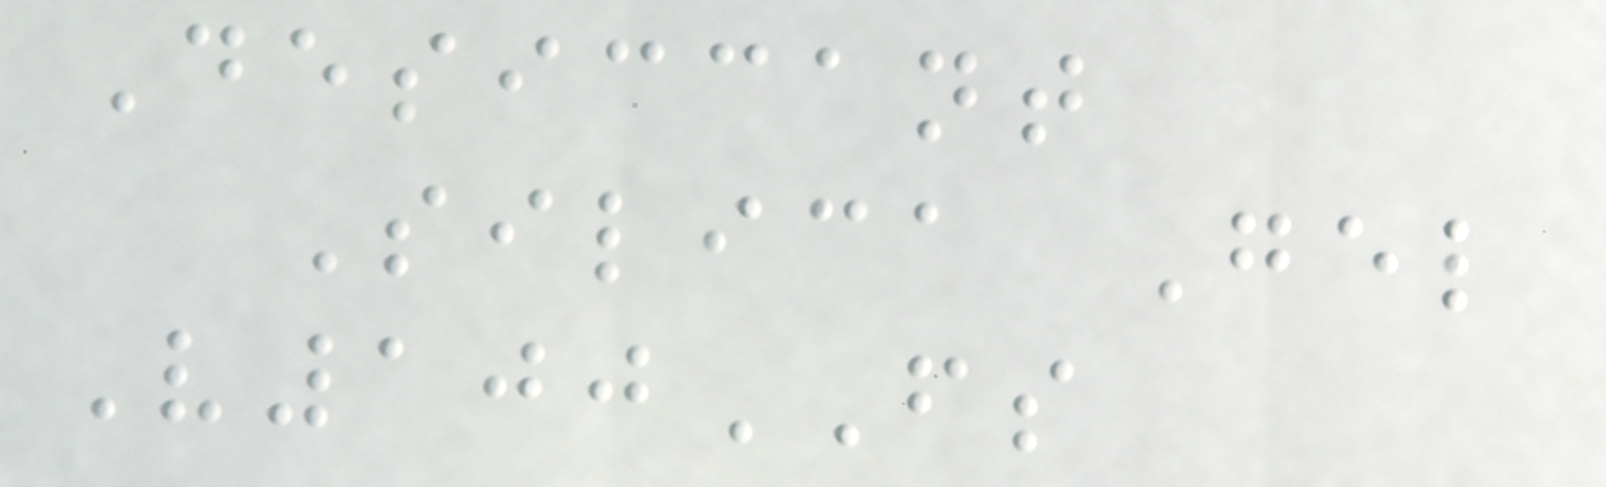Desiccant
Silica Gel
V100FS
